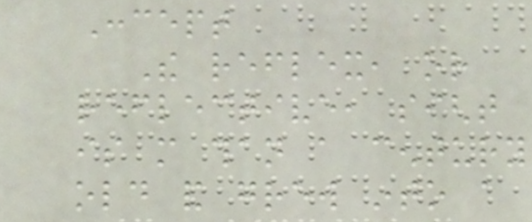Concept
The reflex, or
reflective, sight
is more than a century
old and grew into a
